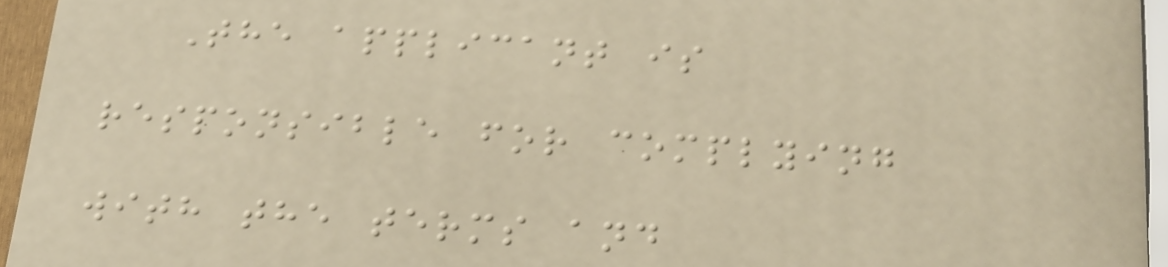The applicant is
responsible for complying
with the terms and
